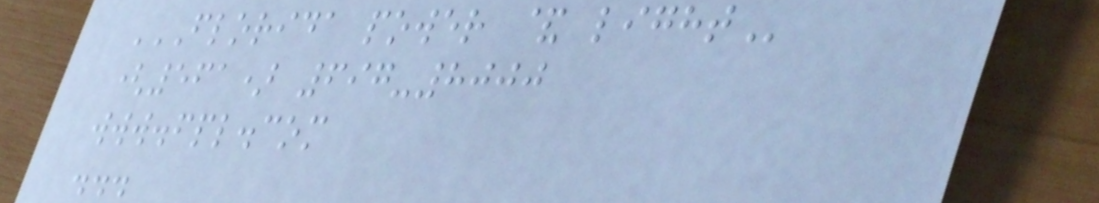FLORIDA POWER & LIGHT
(561) 697-8000
www.fpl.com
...
